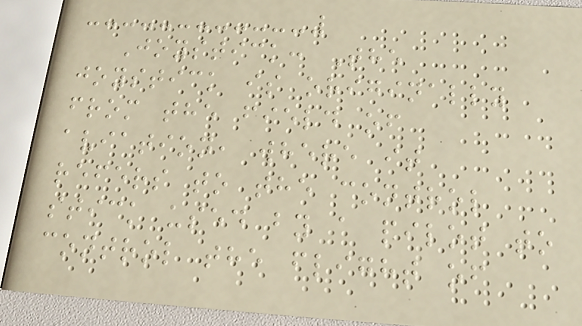Joystick: The
joystick is originally
from the field of
aviation, where it
refers to the control
stick used by a pilot to
control the flight of
